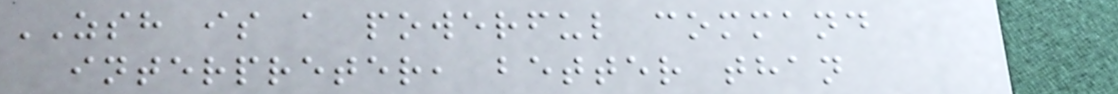ZSH is a powerful command
interpreter, better than
